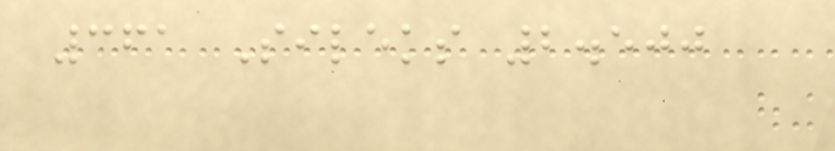361 Sileks 2.500
